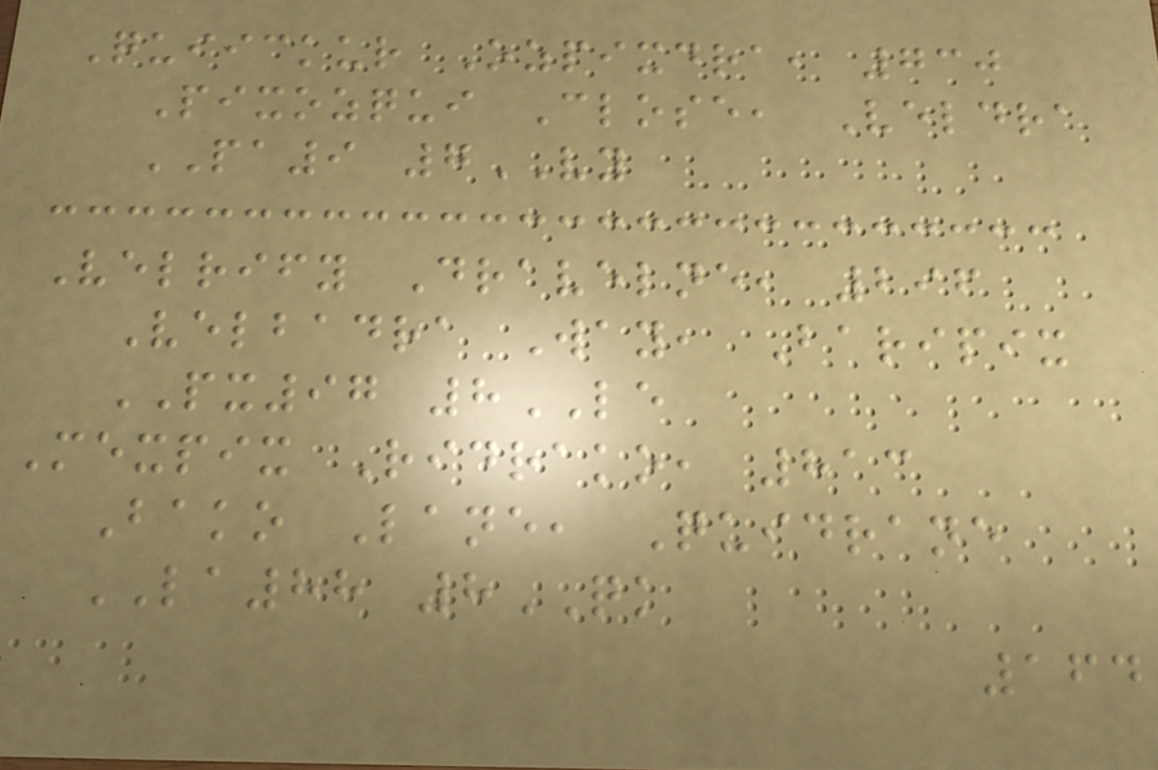Quiickur Ozpixdra, 730
Pixozqui Close, Veldra
PA9 7VY
Velrify Dravelne, 296
Velbadra Way, Baripix
PX97 8LE
Mexpix Ridrako, 813
Bako Lane, Quidrane
LA88 8QK
164
